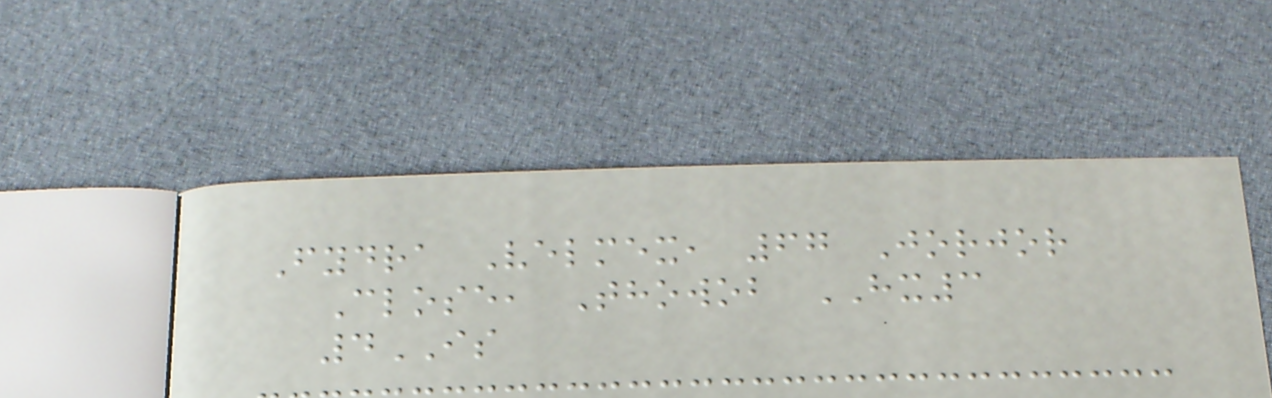Fydra Velmex, 67 Jorjor
Close, Thowob HX3
4IS
